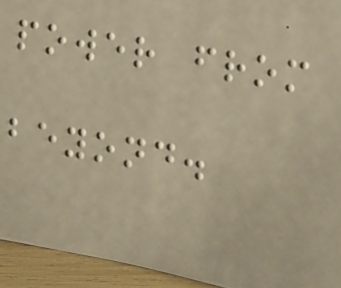power from
beyond.
